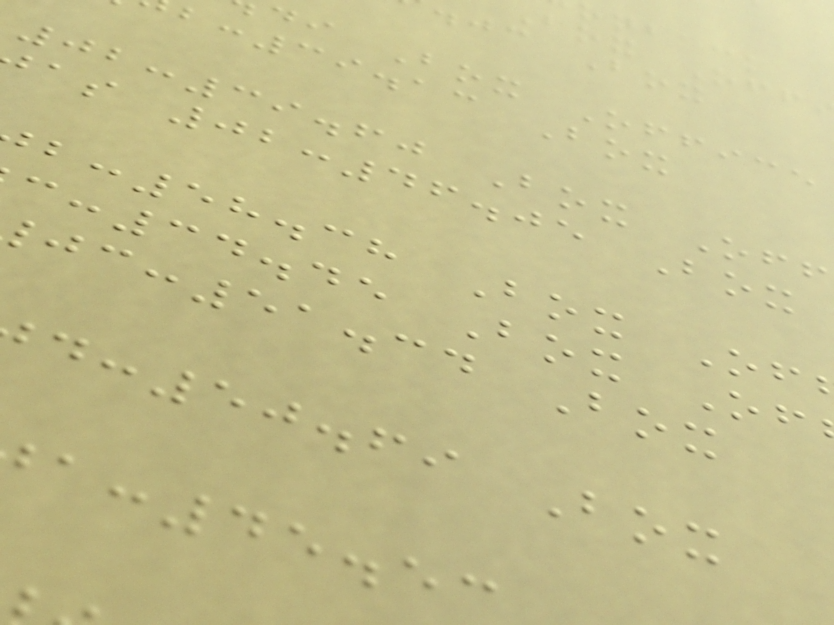di Box Office
:39.13 Box
02:39.60 Box Off
as 02:46.05 Box
:58.38 Box Of
:34.45 Box Of
:51.34 Box
:50.69 Box
